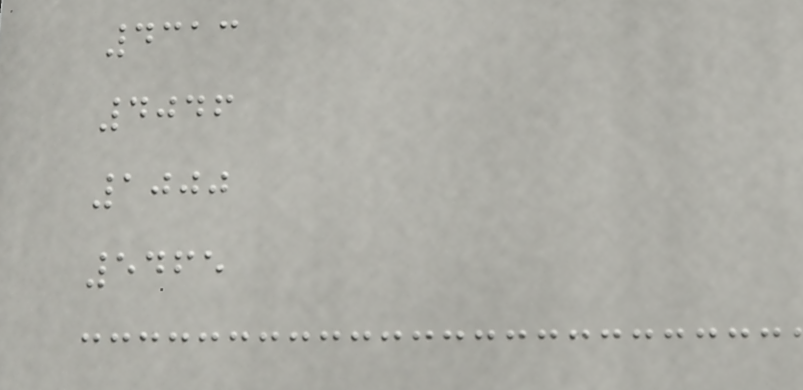4313
4046
1000
5465
